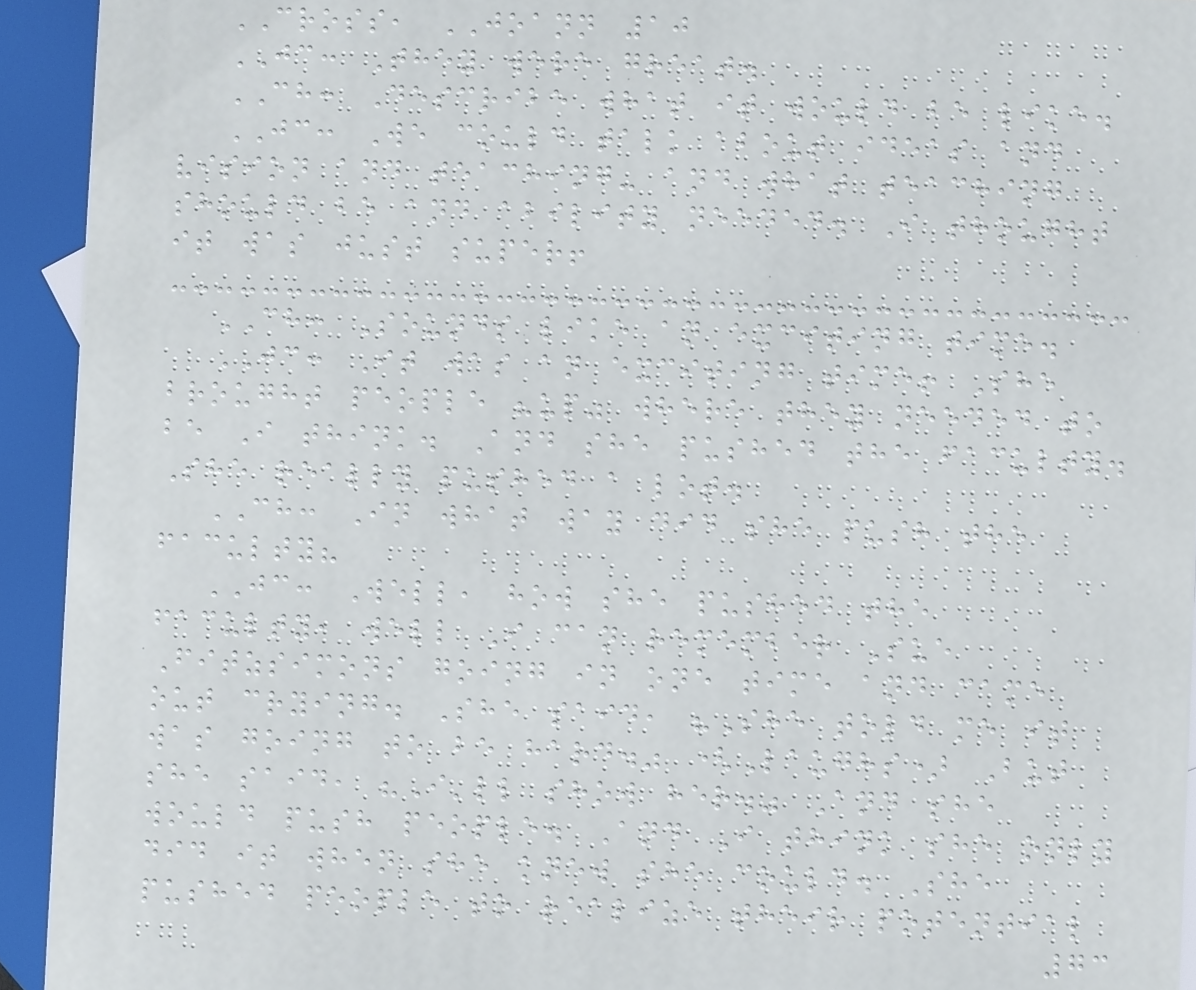CROSS, JOANN 10
JC: They were great.
CH: Describe what it would be like.
JC: We could talk about ideas and
vision and teaching- and what teaching
should be and ability needed. I thought
it was just super!
CH: Sounds like an exciting time.
JC: It was an exciting time! She
brought people "up" where they needed to
be I think. And she pushed the faculty.
She really pushed a lot.
CH: In what way did she push the
faculty?
JC: Well, how she pushed the
faculty, well I can remember Sue
Fitzsimons going in one time and came
out crying. She said, "She told me it
was going to be hard." (Laughs) But
she said, "I'll show her." And she
would push people. And I think she only
did it when she knew she could. She
pushed people to realize their potential
73
